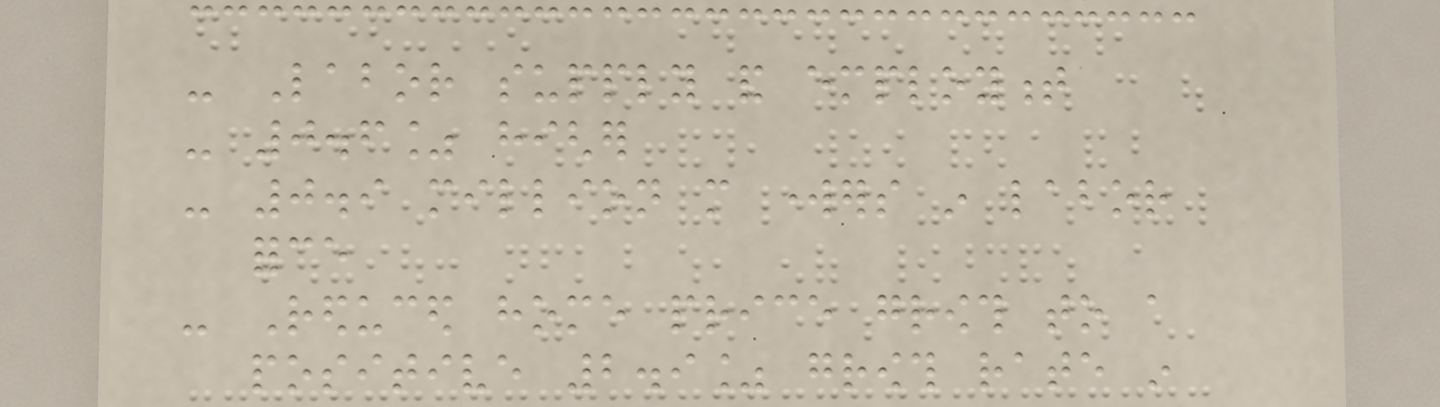- Labor supply and employment
- 0.6% higher
- 0.9 million more workers in labor
force
- Reduced home price growth to a
positive 2.9% growth rate in
